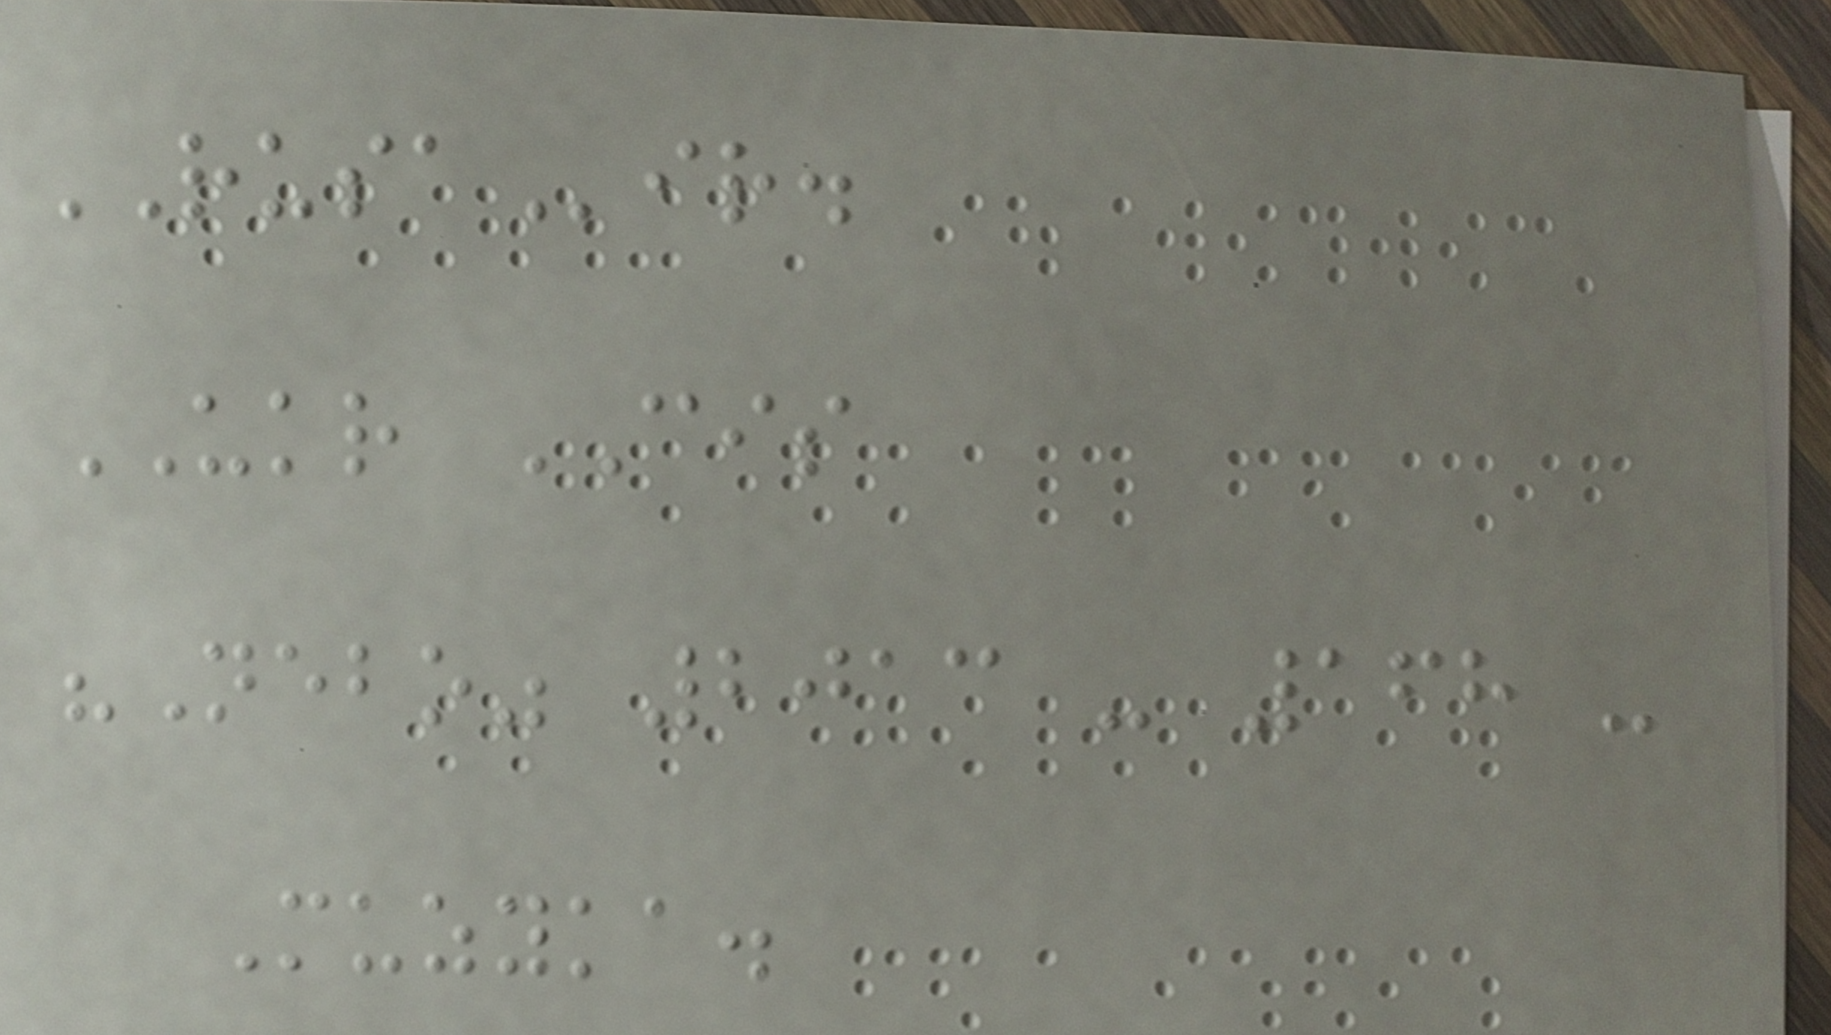RUSAir.
UKR CIS
"Nebo" 2013 - 168 -
Muzyka.
